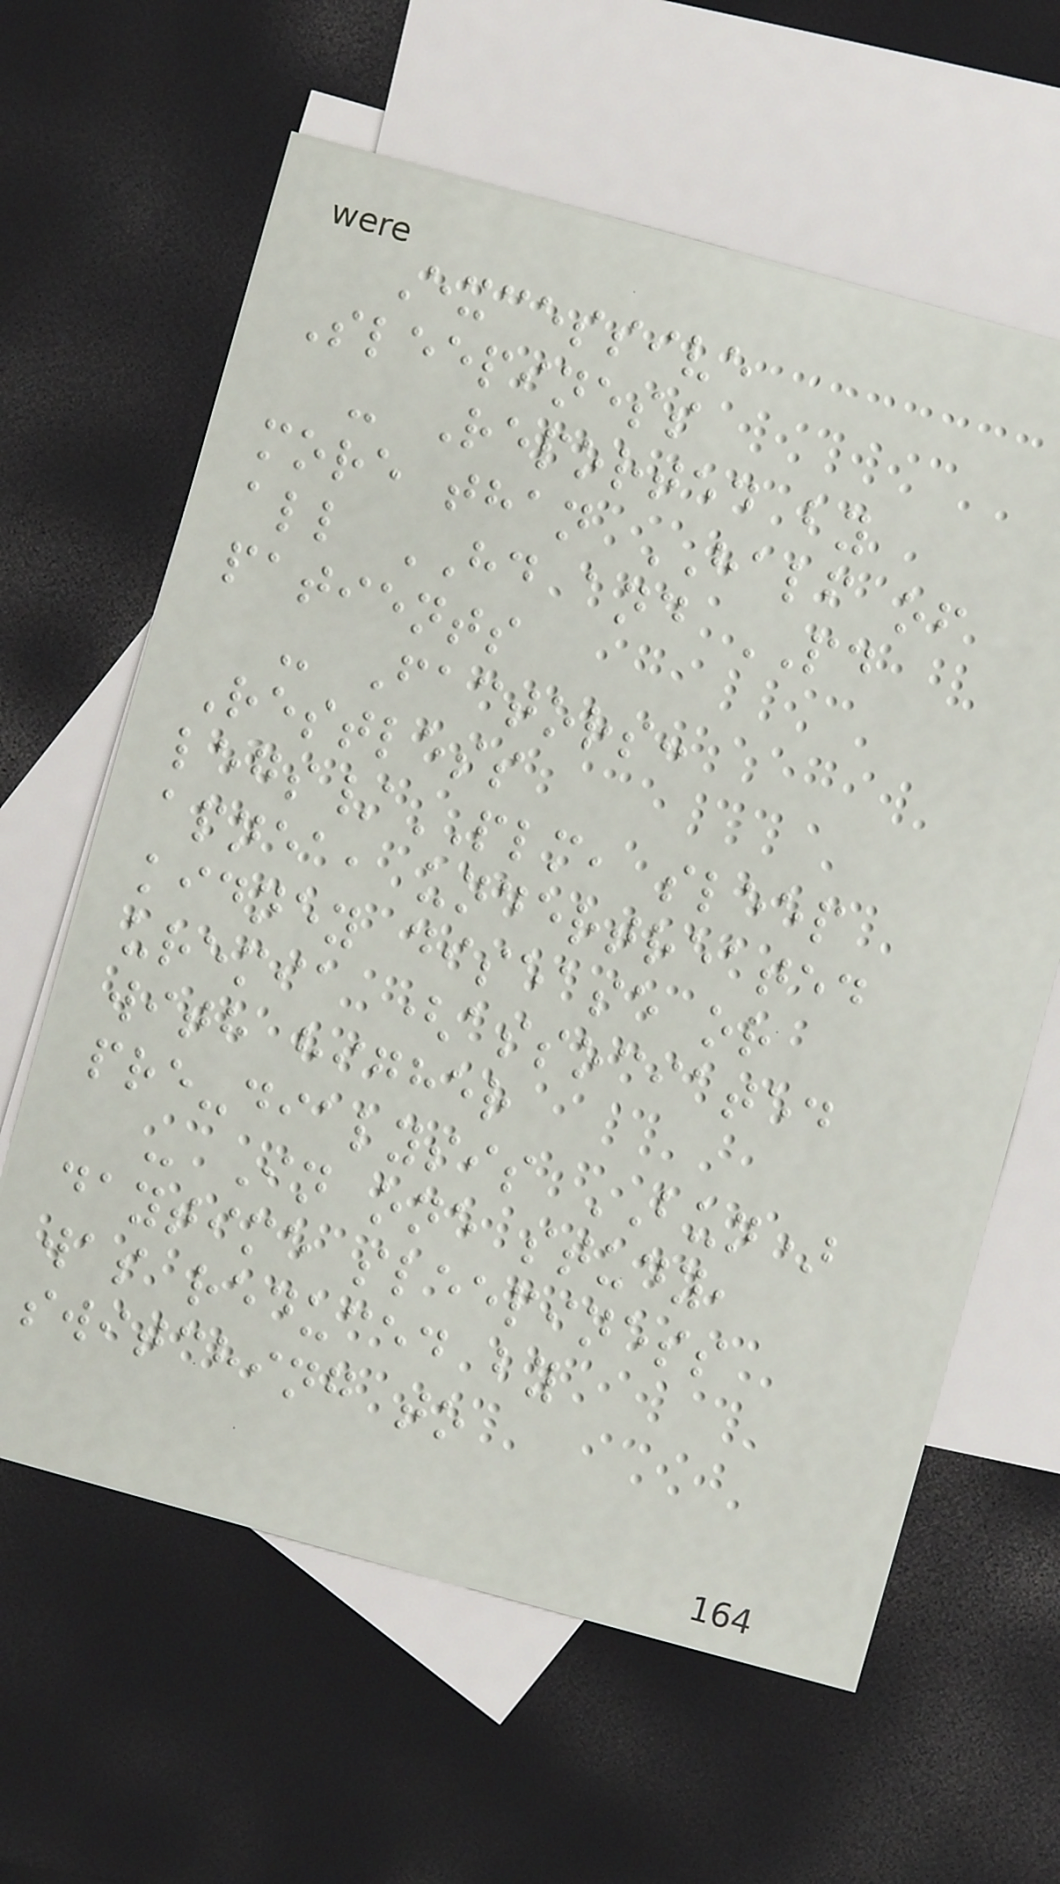Excessive
Sleepiness
- Reported by
more than HALF of
all HD and PD
patients
- Factors:
Restless
legs/PLM, sleep
apnea, undertreated
kidney disease or
uremia (associated
with higher
pre-dialysis BUN)
- In one study,
daytime sleepiness
was reduced by
switching to
